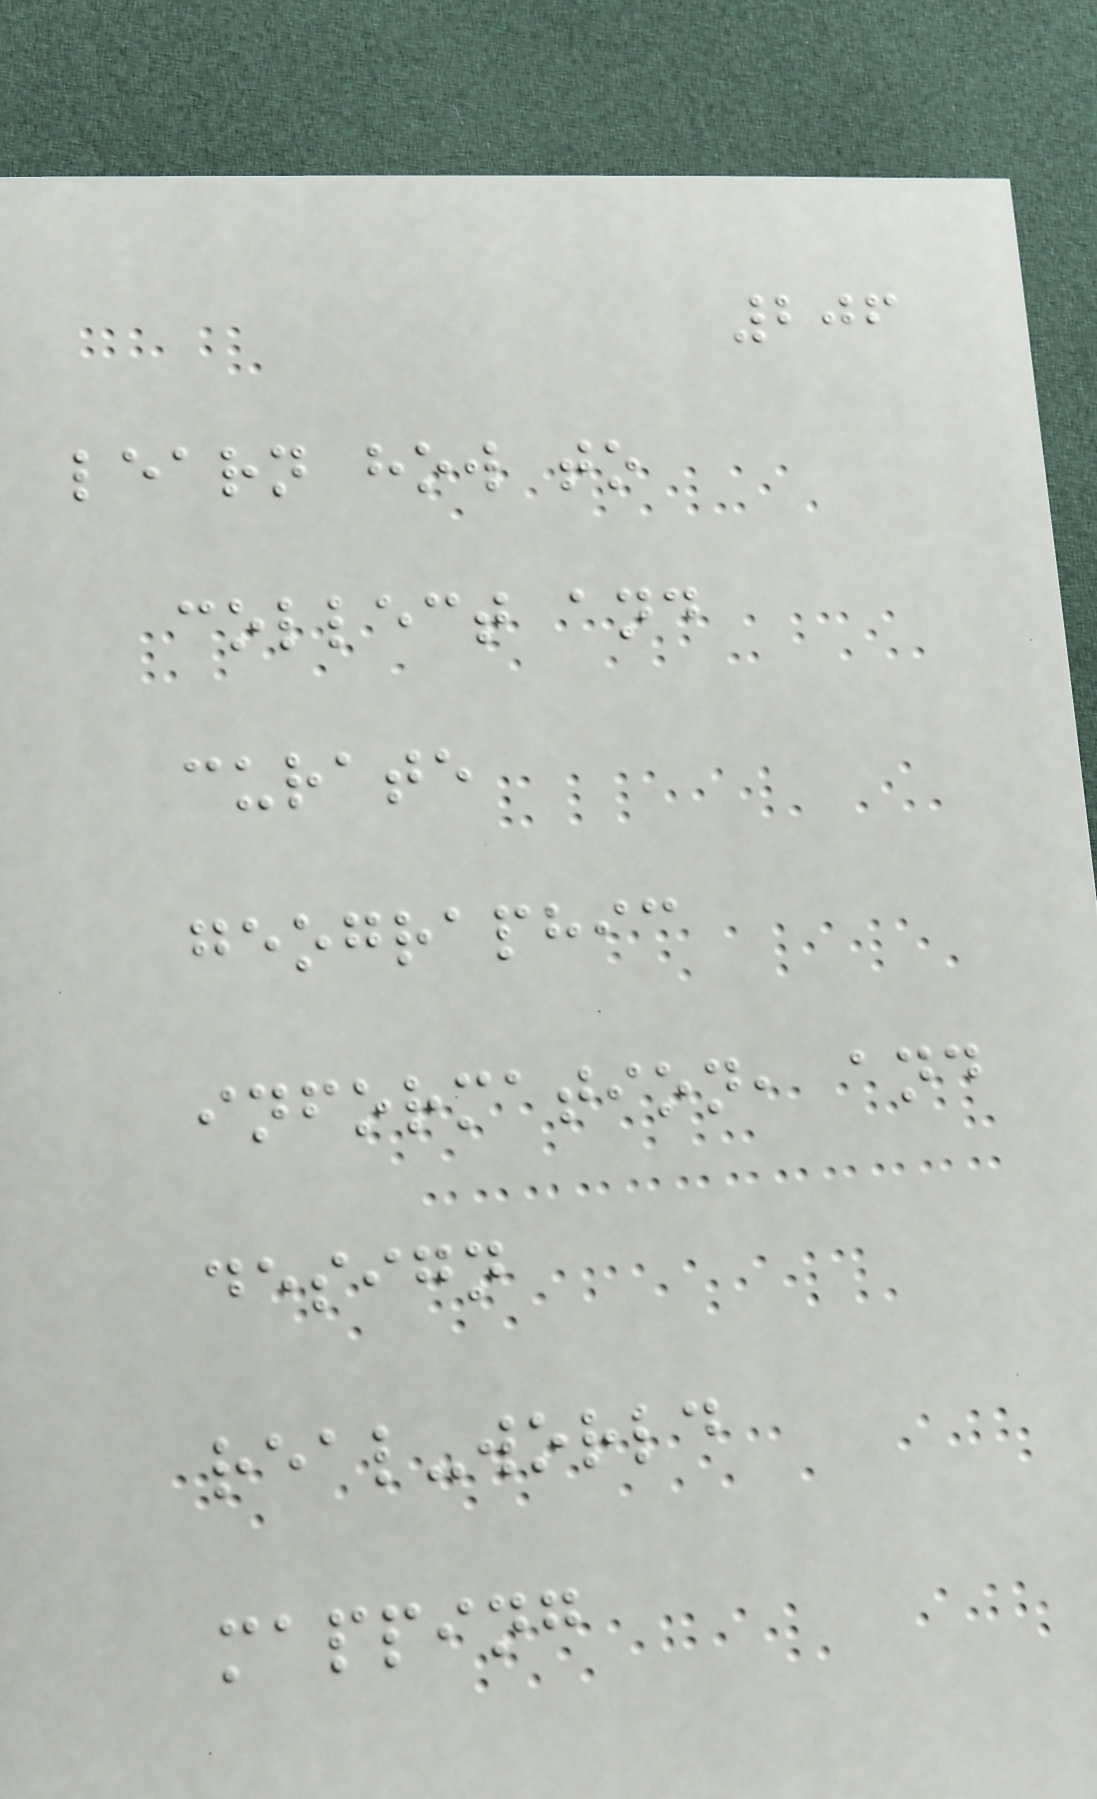206
learn how to
collect and
curate
geographic
information, and
design
real-world
mapping
